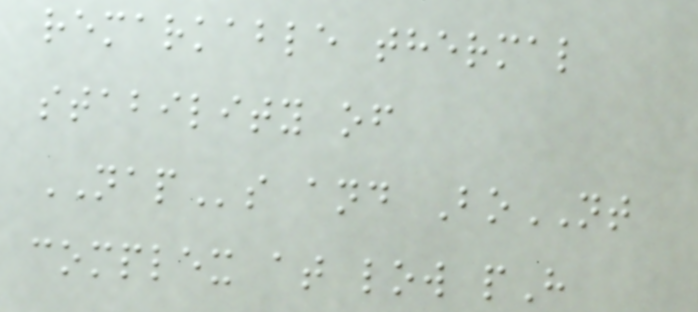remarkable thermal
stability of
NAPs and BoNT
complex at low pH
